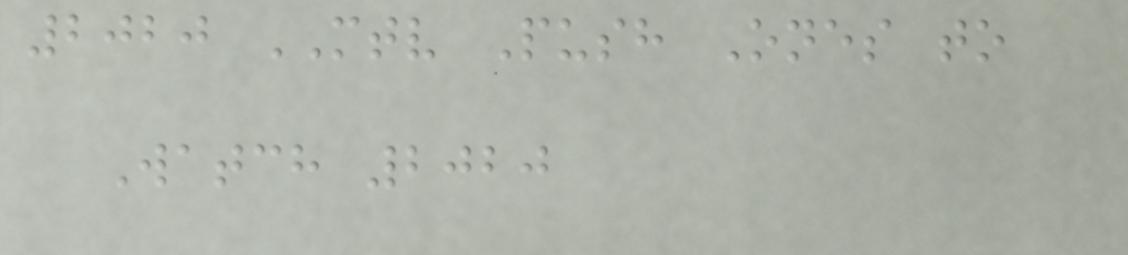2020 MTV Push Ones to
Watch 2020
